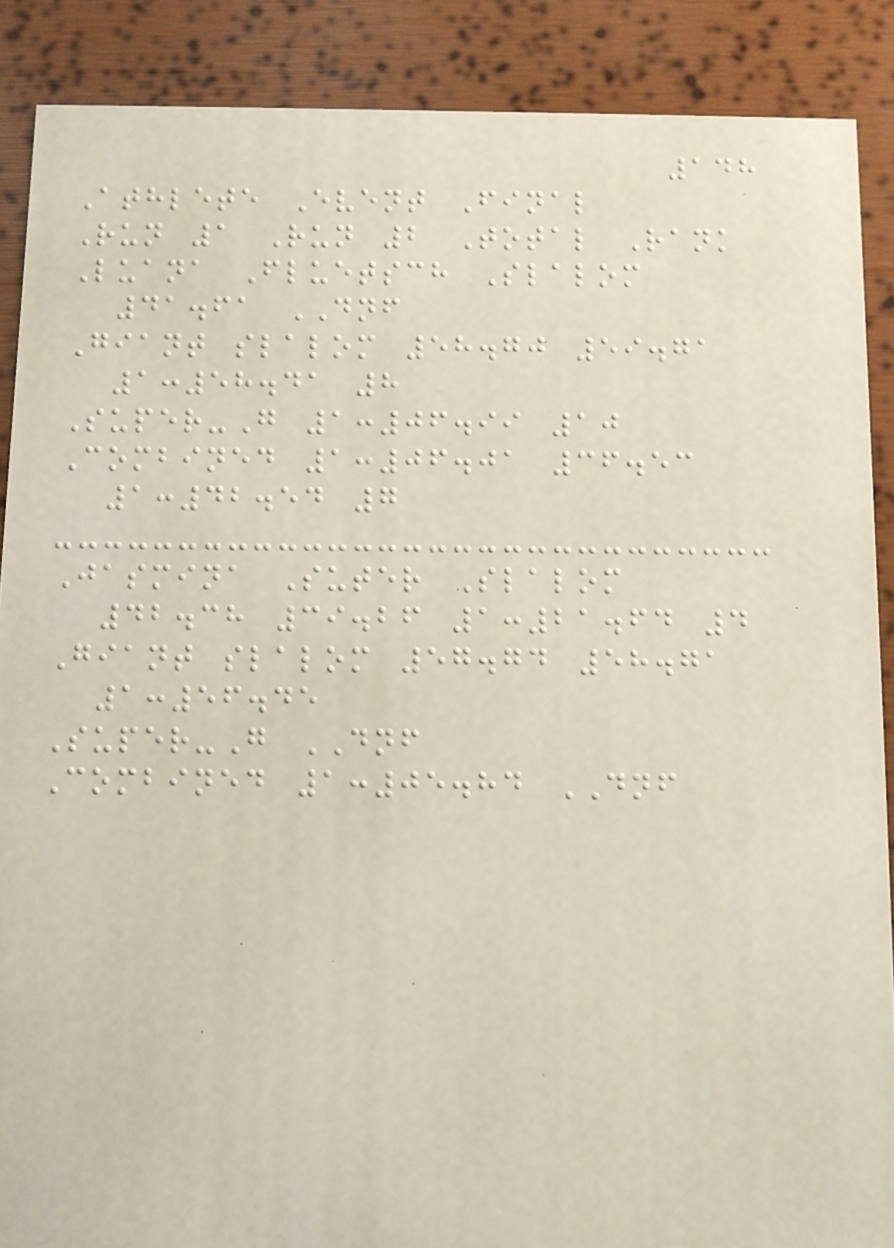148
Athlete Event Final
Run 1 Run 2 Total Rank
Luana Fluetsch Slalom
41.61 DNF
Giant slalom 58.70 59.71
1:58.41 8
Super-G 1:06.99 10
Combined 1:06.01 36.53
1:42.54 7
Jasmina Suter Slalom
42.38 39.26 1:21.64 4
Giant slalom 57.74 58.71
1:56.45
Super-G DNF
Combined 1:05.84 DNF
